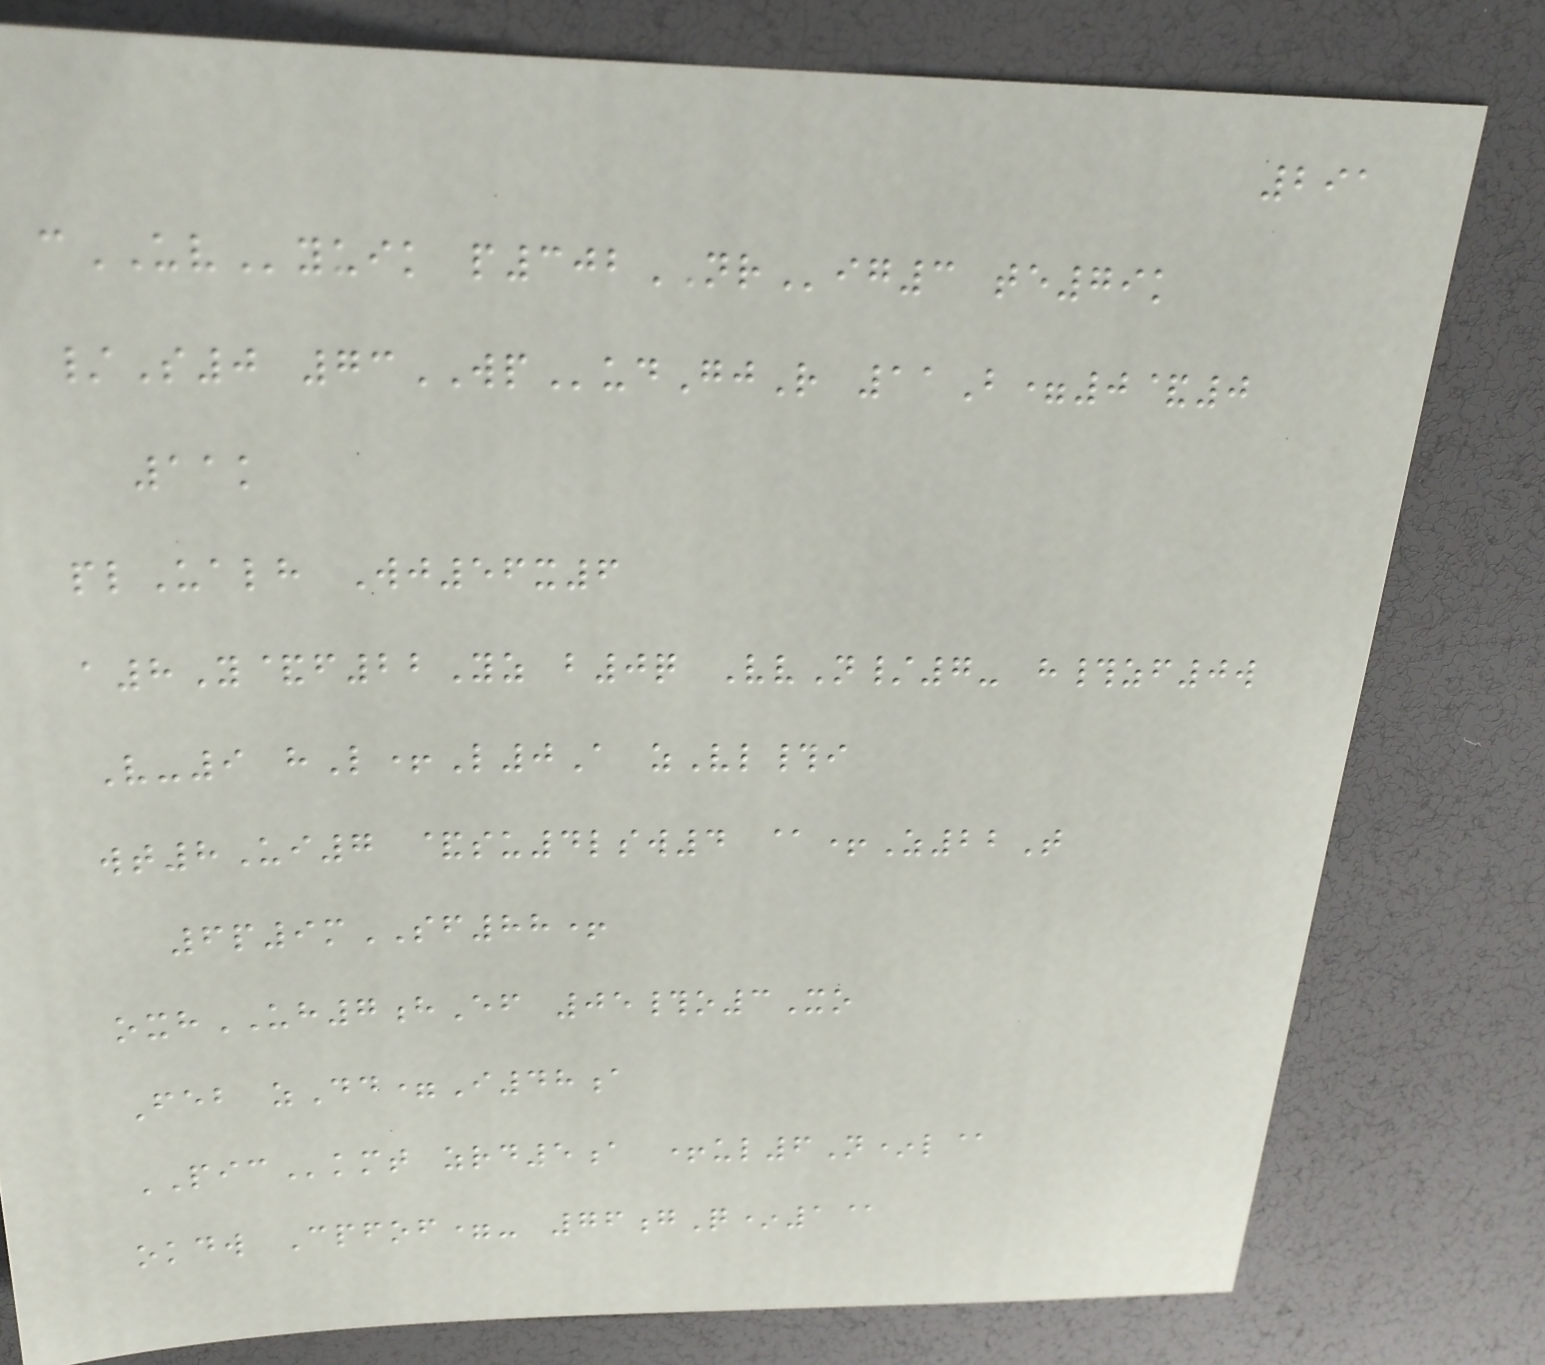291
cUVyuik p302NRig3 te79k
/S0 73WPudGjR 11B=0&0
11k
plUalh Wj56x6
a8Y&f22Yz b0q VvN/7- h#zf0w
V-9 hL+L0A zVl#i
wt8Ui7 &su4lsw4 @+Z22T
6p9mSF88+
oxhUH7hEf 05#o3Xo
Feb zDd=I48a
PICkmt zrd5a +ul6N*l@
okdw Cpfof=- 76gQ*1@
